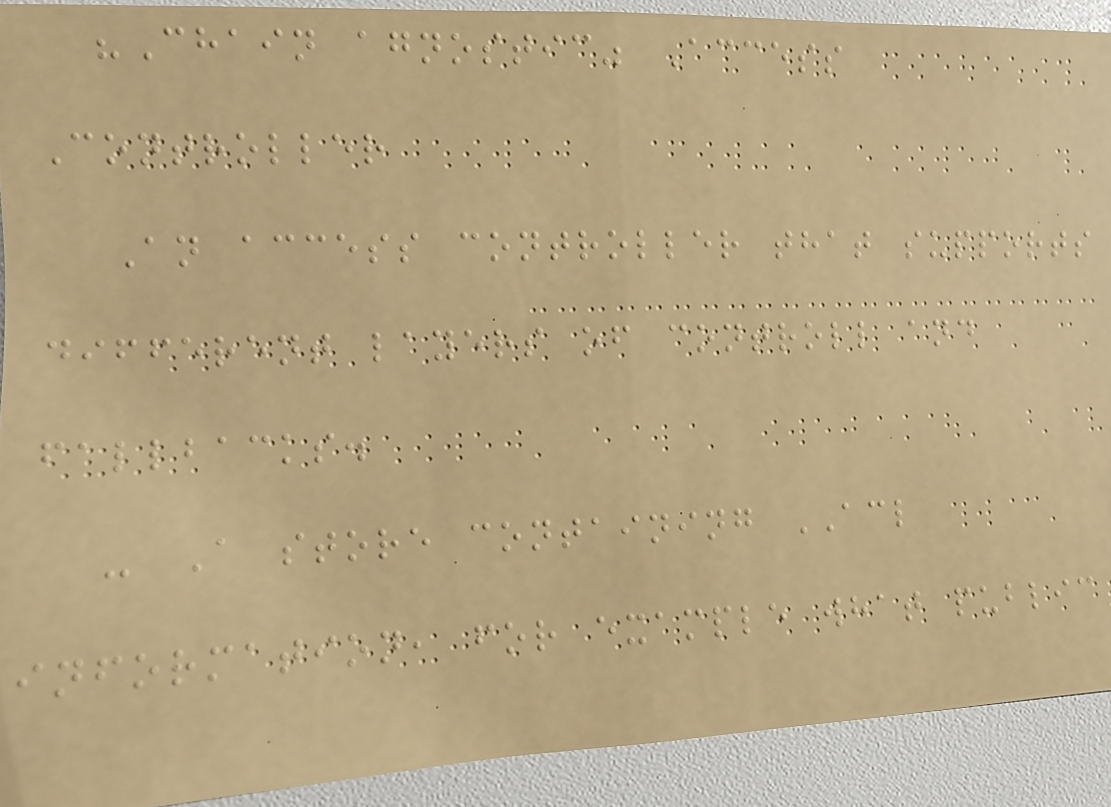"Chain agnostic" Access
Controller
An access controller that supports
different layers of controll and
fallbacks.
- A store containing ACL
information, for example what public
